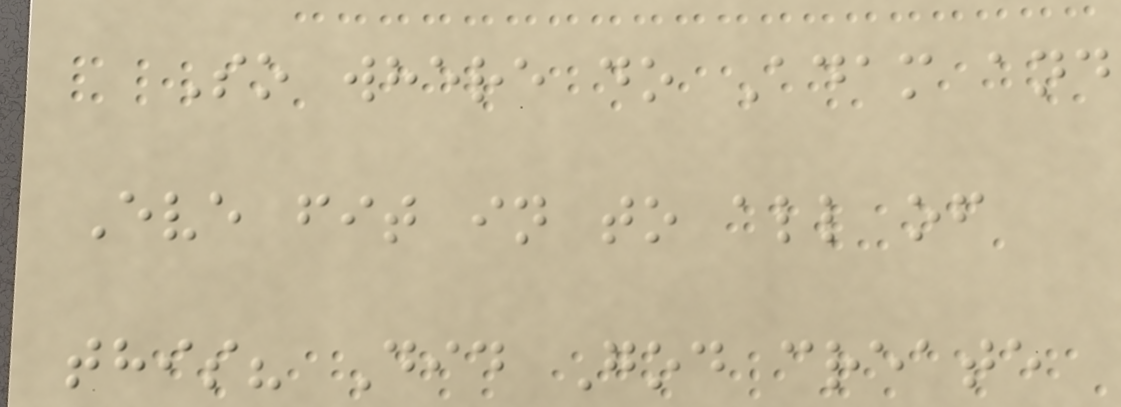So where do Adam and
Eve fit in to all of
this? Did God create
